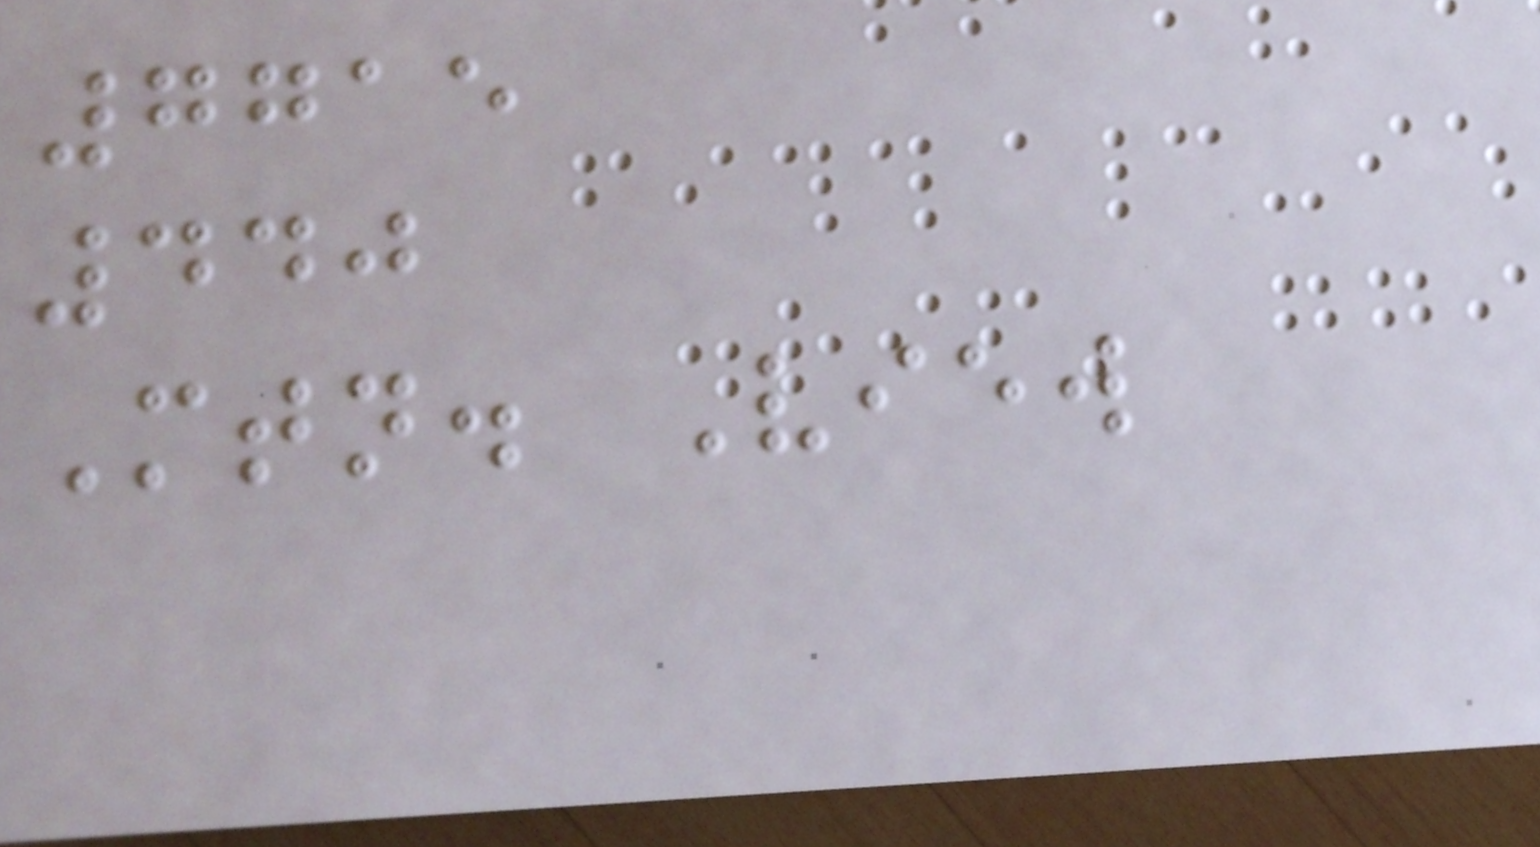7715
440
Mtn. View
